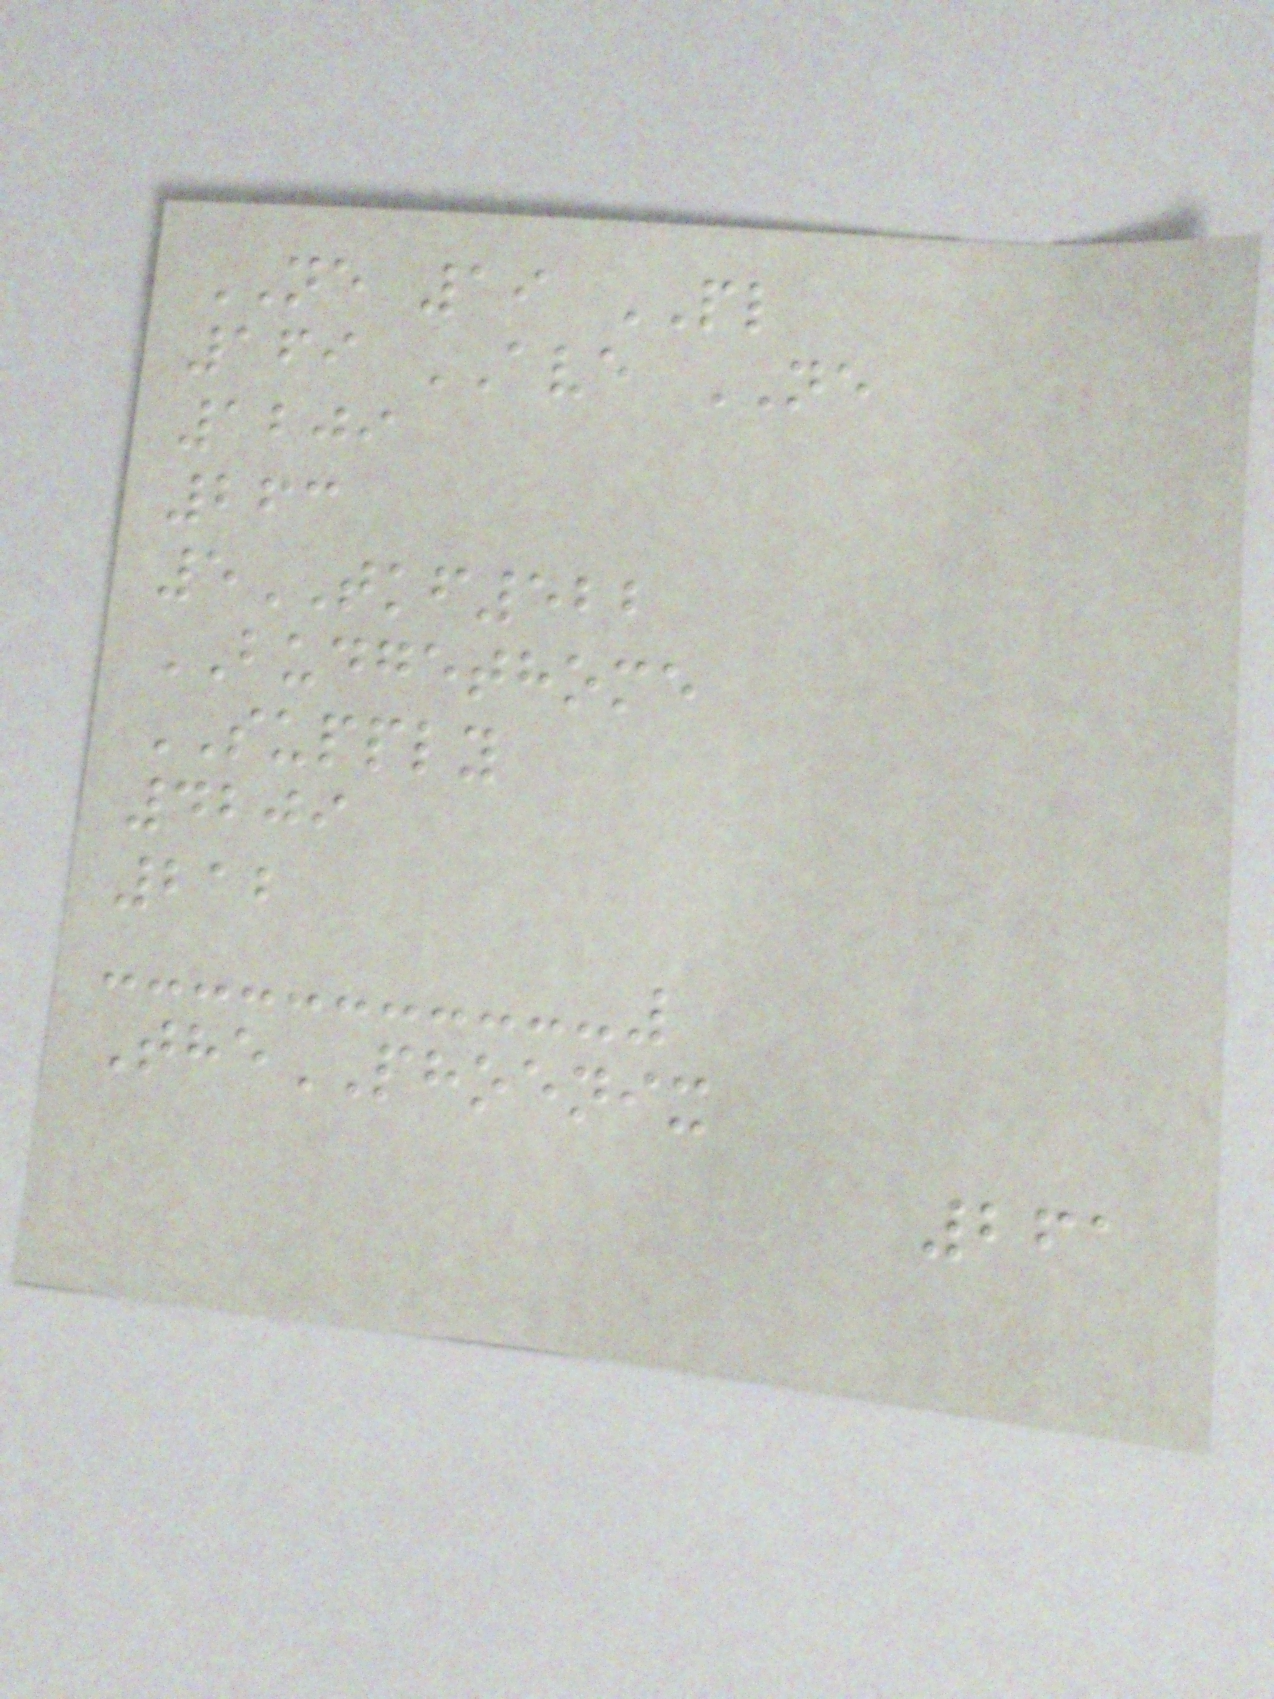NE 19 PL
169 AVE NE
1209
263
5TKF522
BUDGETHOME
SUPPLY
4209
212
ThePHOENIX
261
